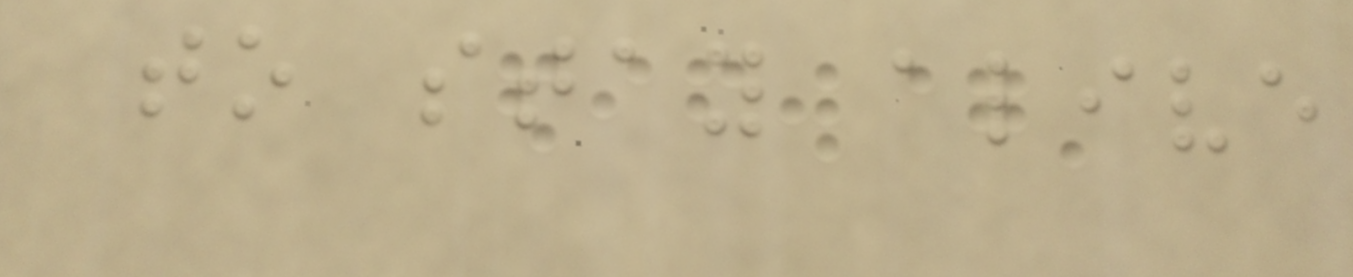to stay alive
